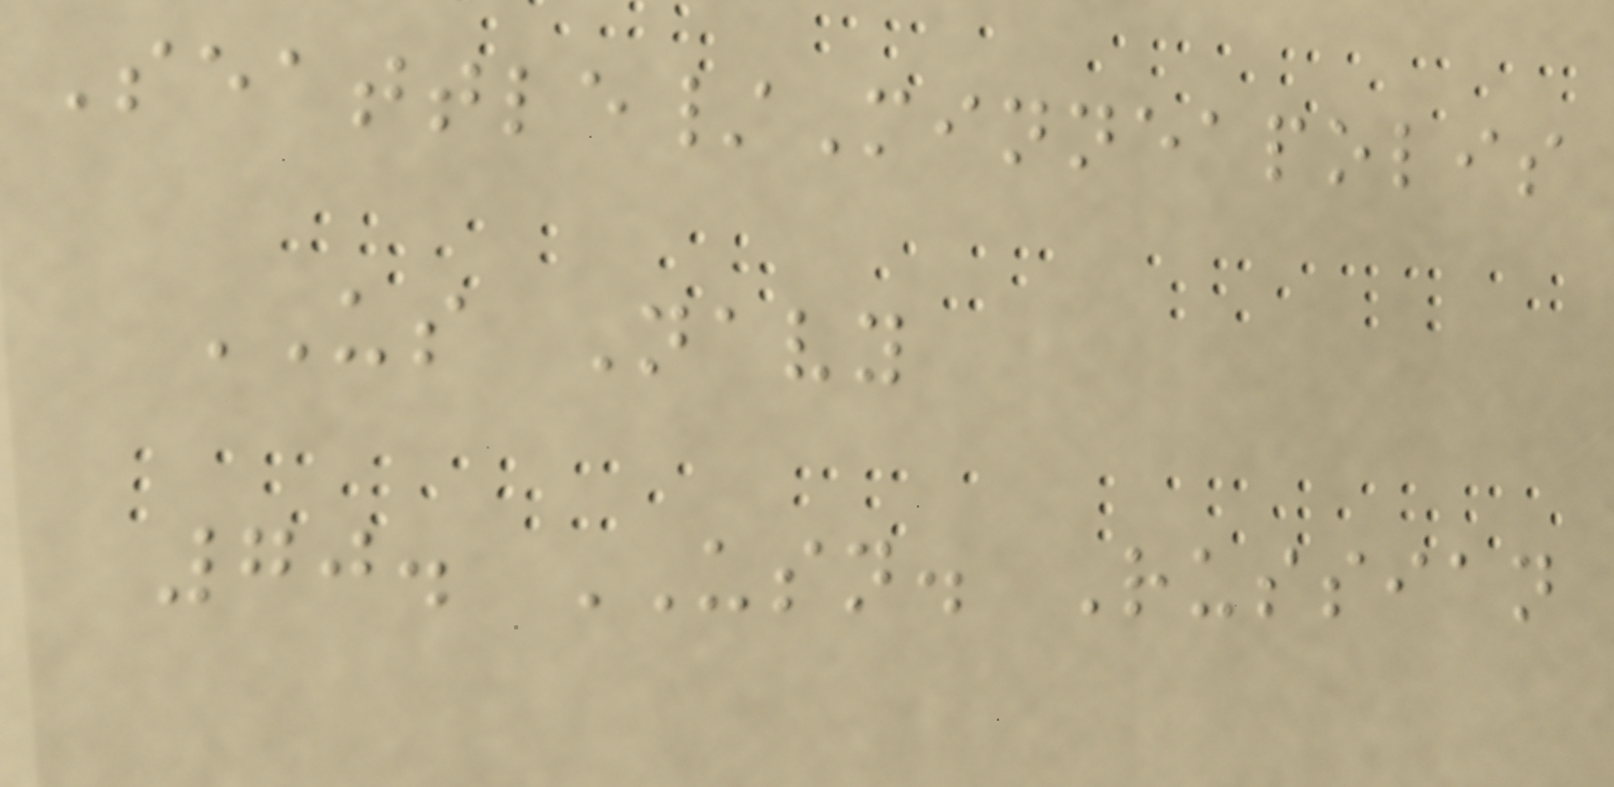Seattle/Minneapolis
US Navy
70. USN. Russian
